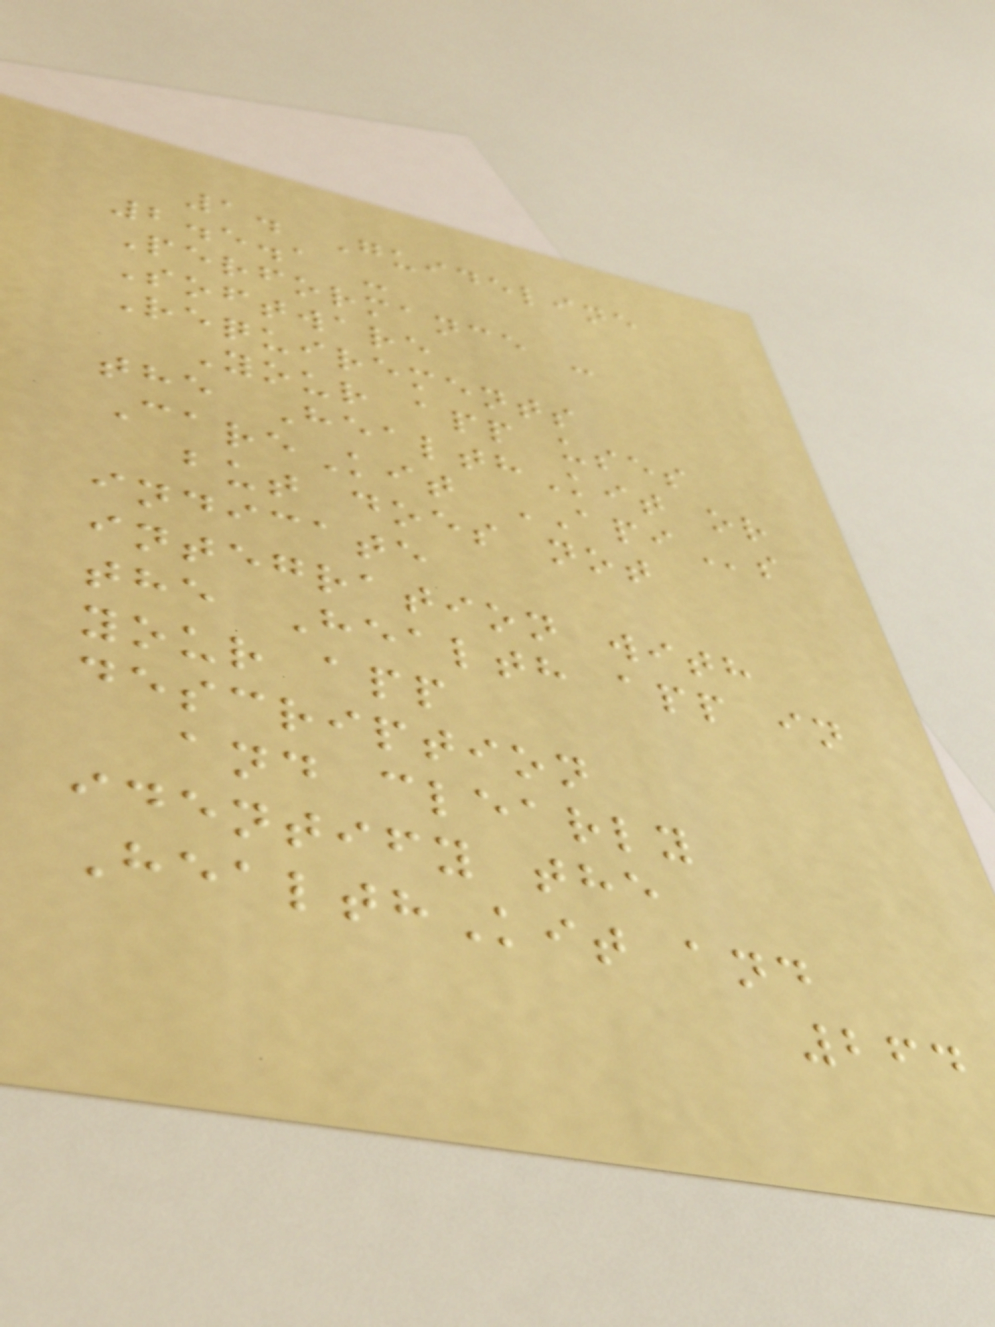1. Guideline
2.5.1 -
Performance -
Software
Requirements
Your app uses
the HealthKit or
CareKit APIs
but does not
indicate
integration with
the Health app in
your app
description
and clearly
identify the
HealthKit and
264
